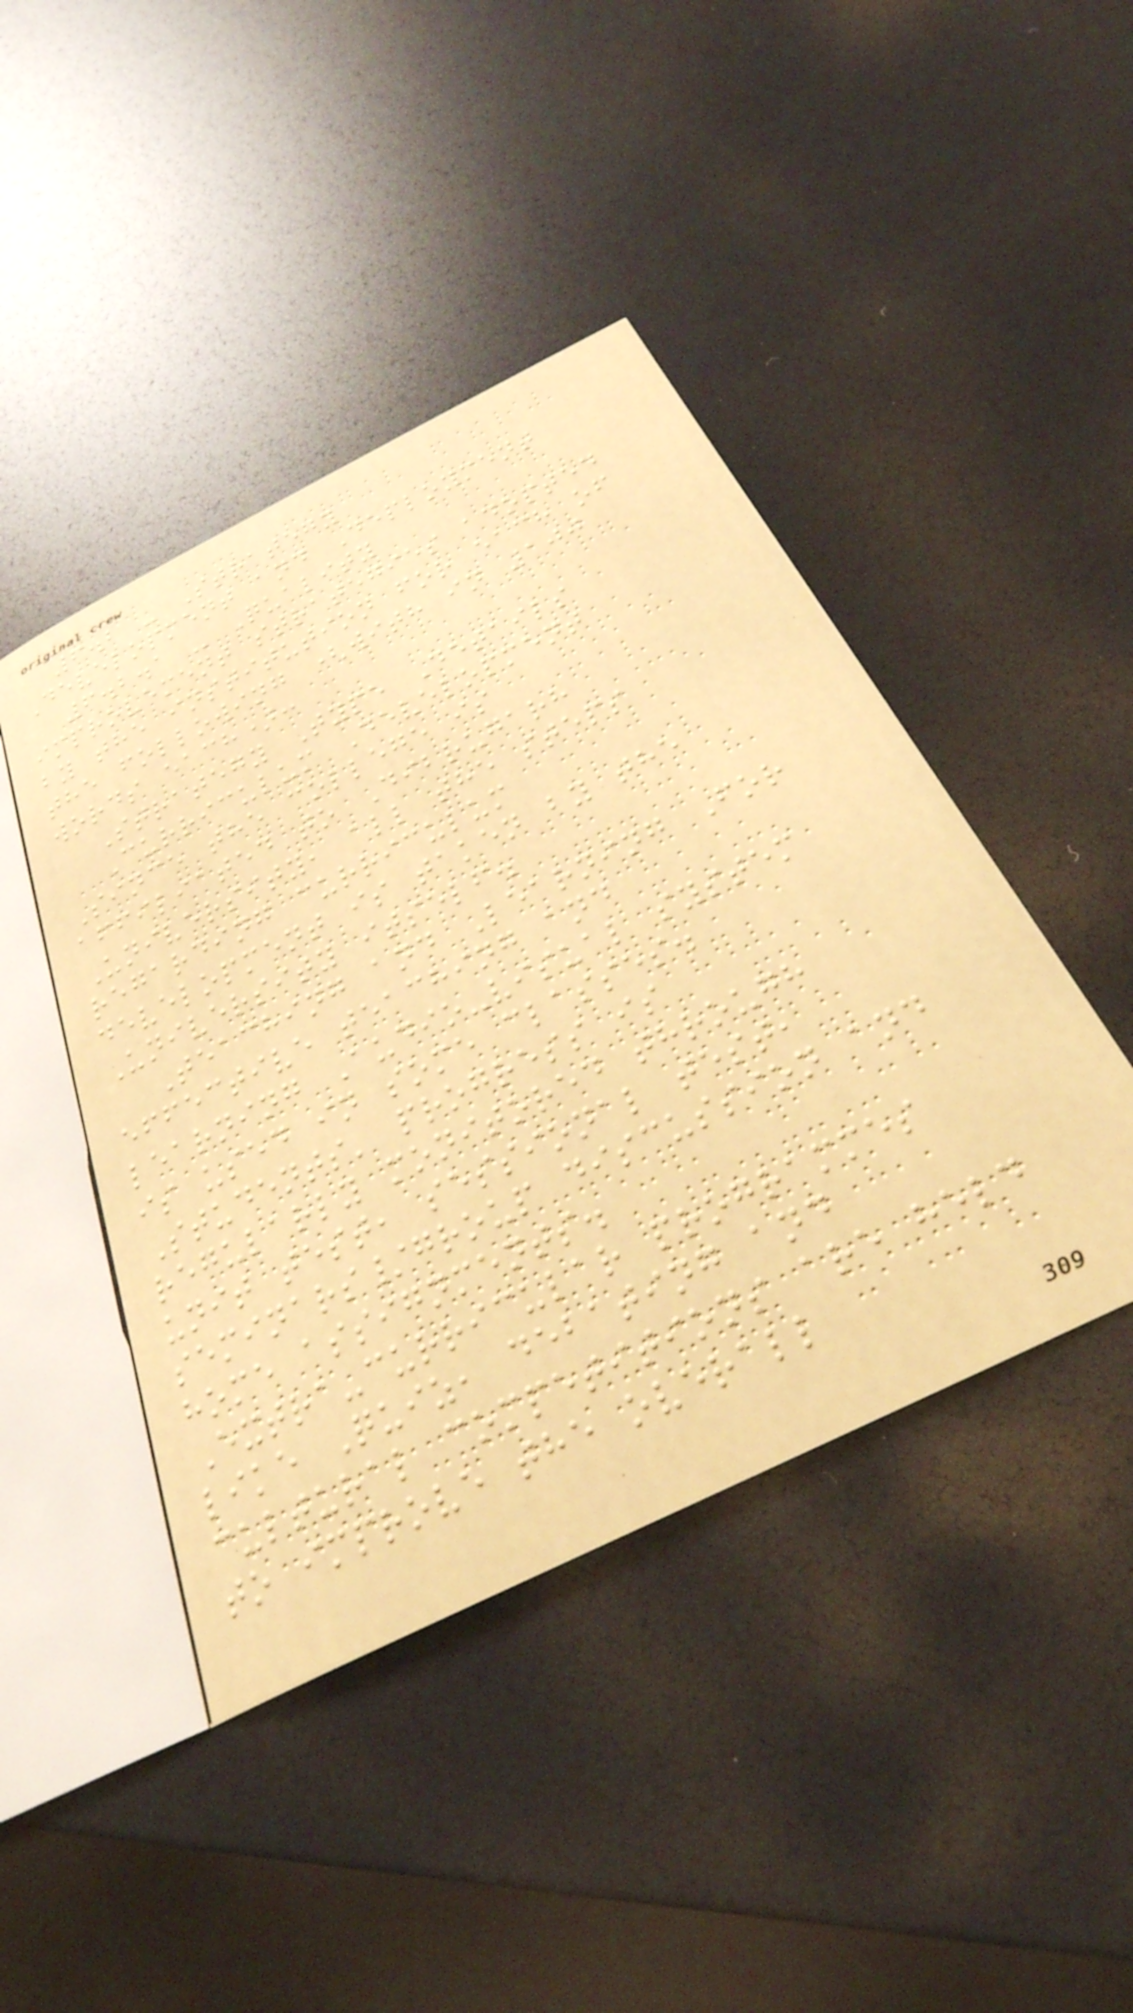6.2 - Strategy
Development and Deployment
6.2.1 - Quality
improvement strategies adopted
by the institution for each of
the following (with in 100
words each):
Strategy Type Details
Curriculum Development
Since the college is
affiliated to Dibrugarh
University, all the steps
regarding curriculum
development is taken by the
University itself.
Teaching and Learning For
effective teaching and
learning Audio-visual system
is used in some classes.
Students' progress is
regularly monitored through
unit test, sessional test,
seminars/group discussion and
home assignments.
Extra-curricular programmes
like Quiz, debating and
cultural competitions are held
to improve the overall
